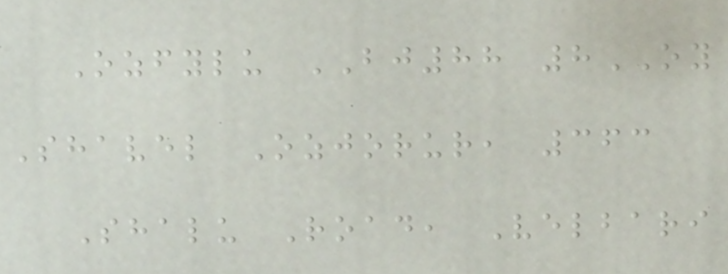Ozfylu BJ88 8OY
Shavel Ozjorur, 363
Shalu Road, Velbari
